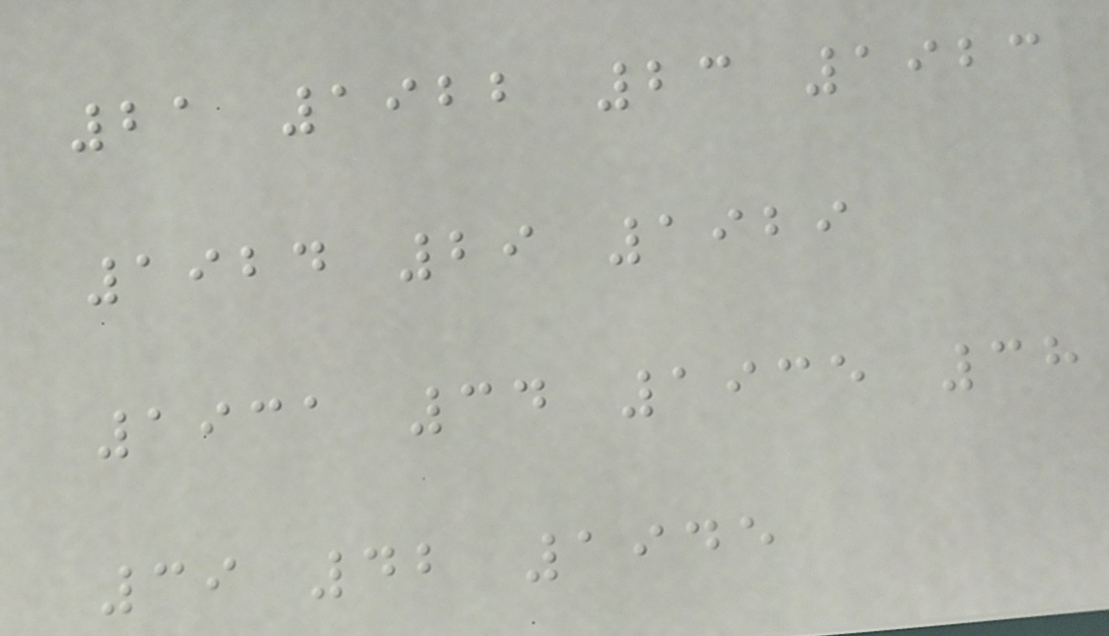21 1922 23 1923
1924 29 1929
1931 34 1935 38
39 42 1945
